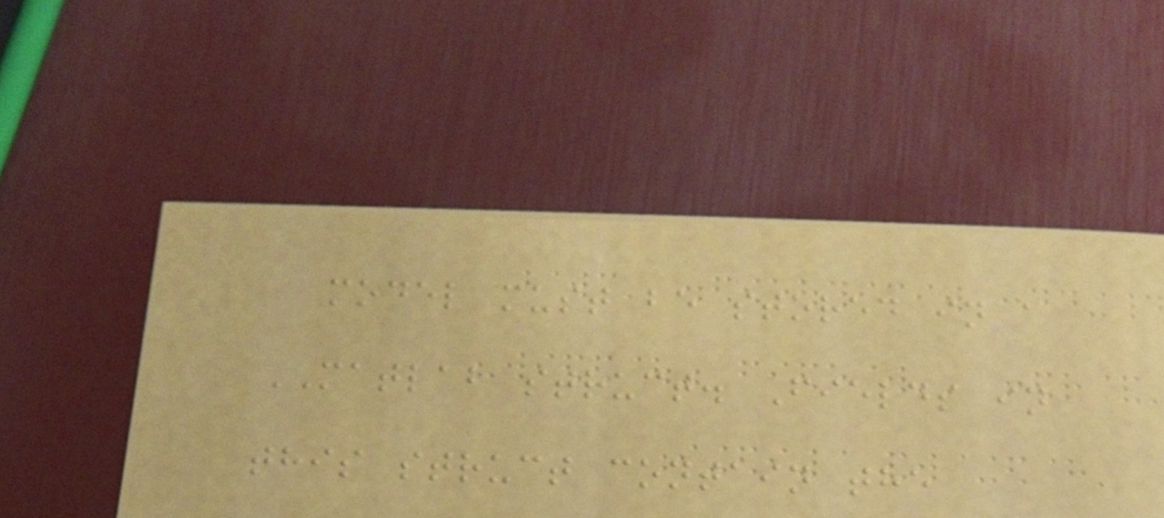model must be stored in a
MATLAB struct. Fields in
this struct contain the
